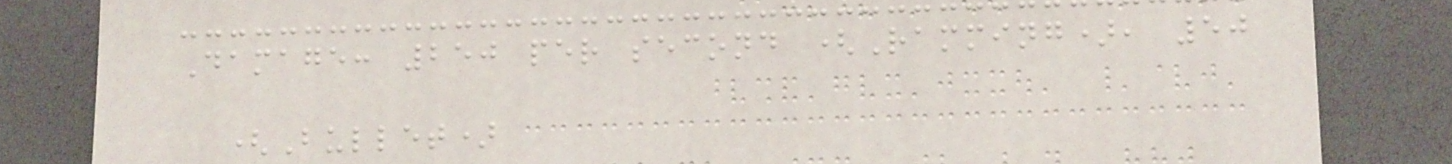Damage: 250 per second (Ramming), 50
(Bullet)
